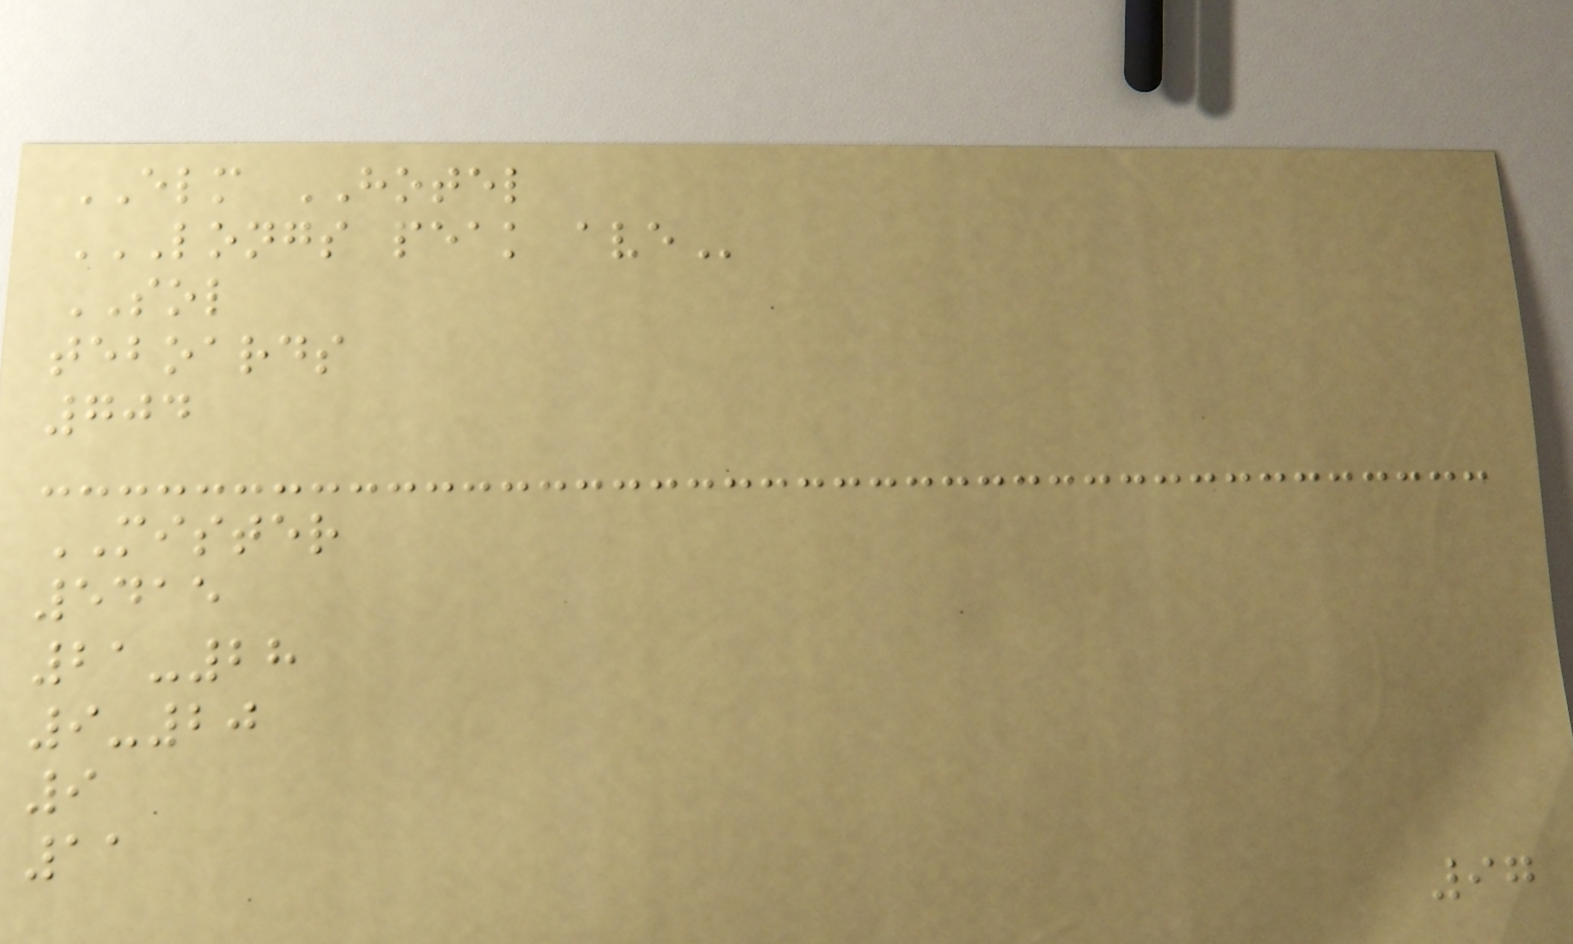ELM HOTEL
LONGS PEAK AVE
SOL
teboards
704
MISTER
5415
21-28
9-20
9
11
97
